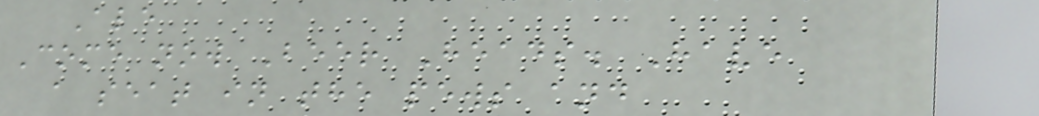Ale
Come now Beer Heads. Have
a seat in the pews and
